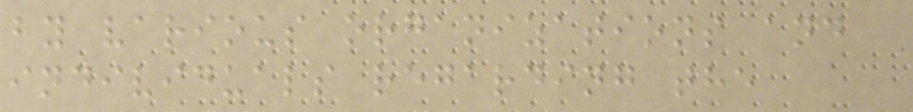by various organizations and
individuals regarding the
